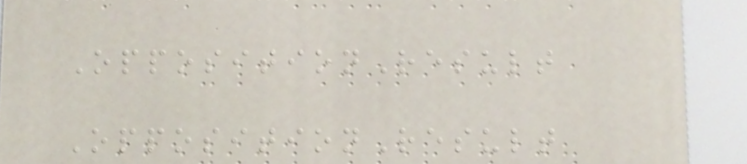OppositionResult
OppositionResult
